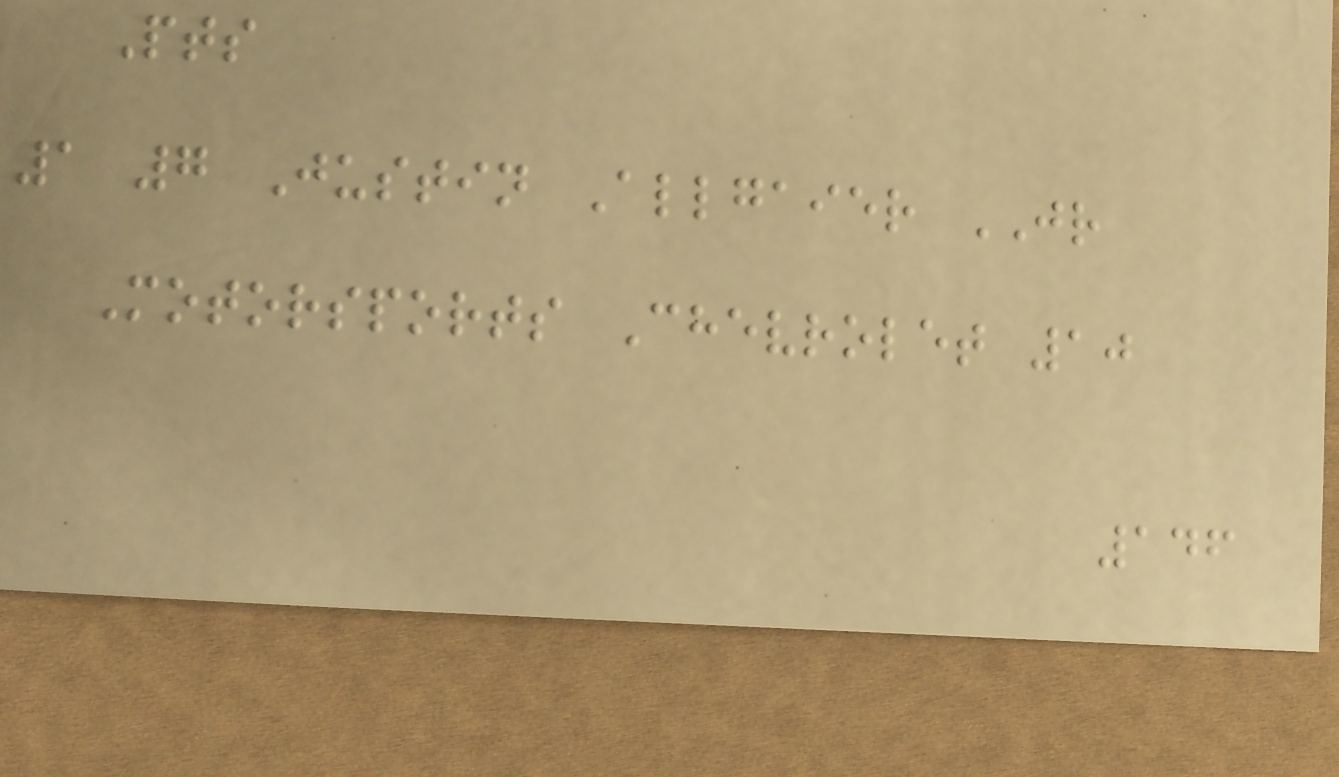Pts
1 7 Justin Allgaier JR
Motorsports Chevrolet 10
146
